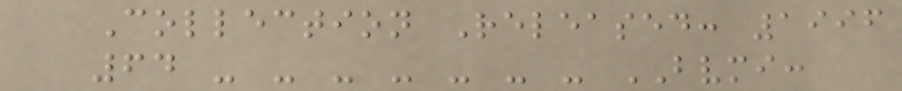Collection Released: 1996
64 - - - - - - - BVMI:
